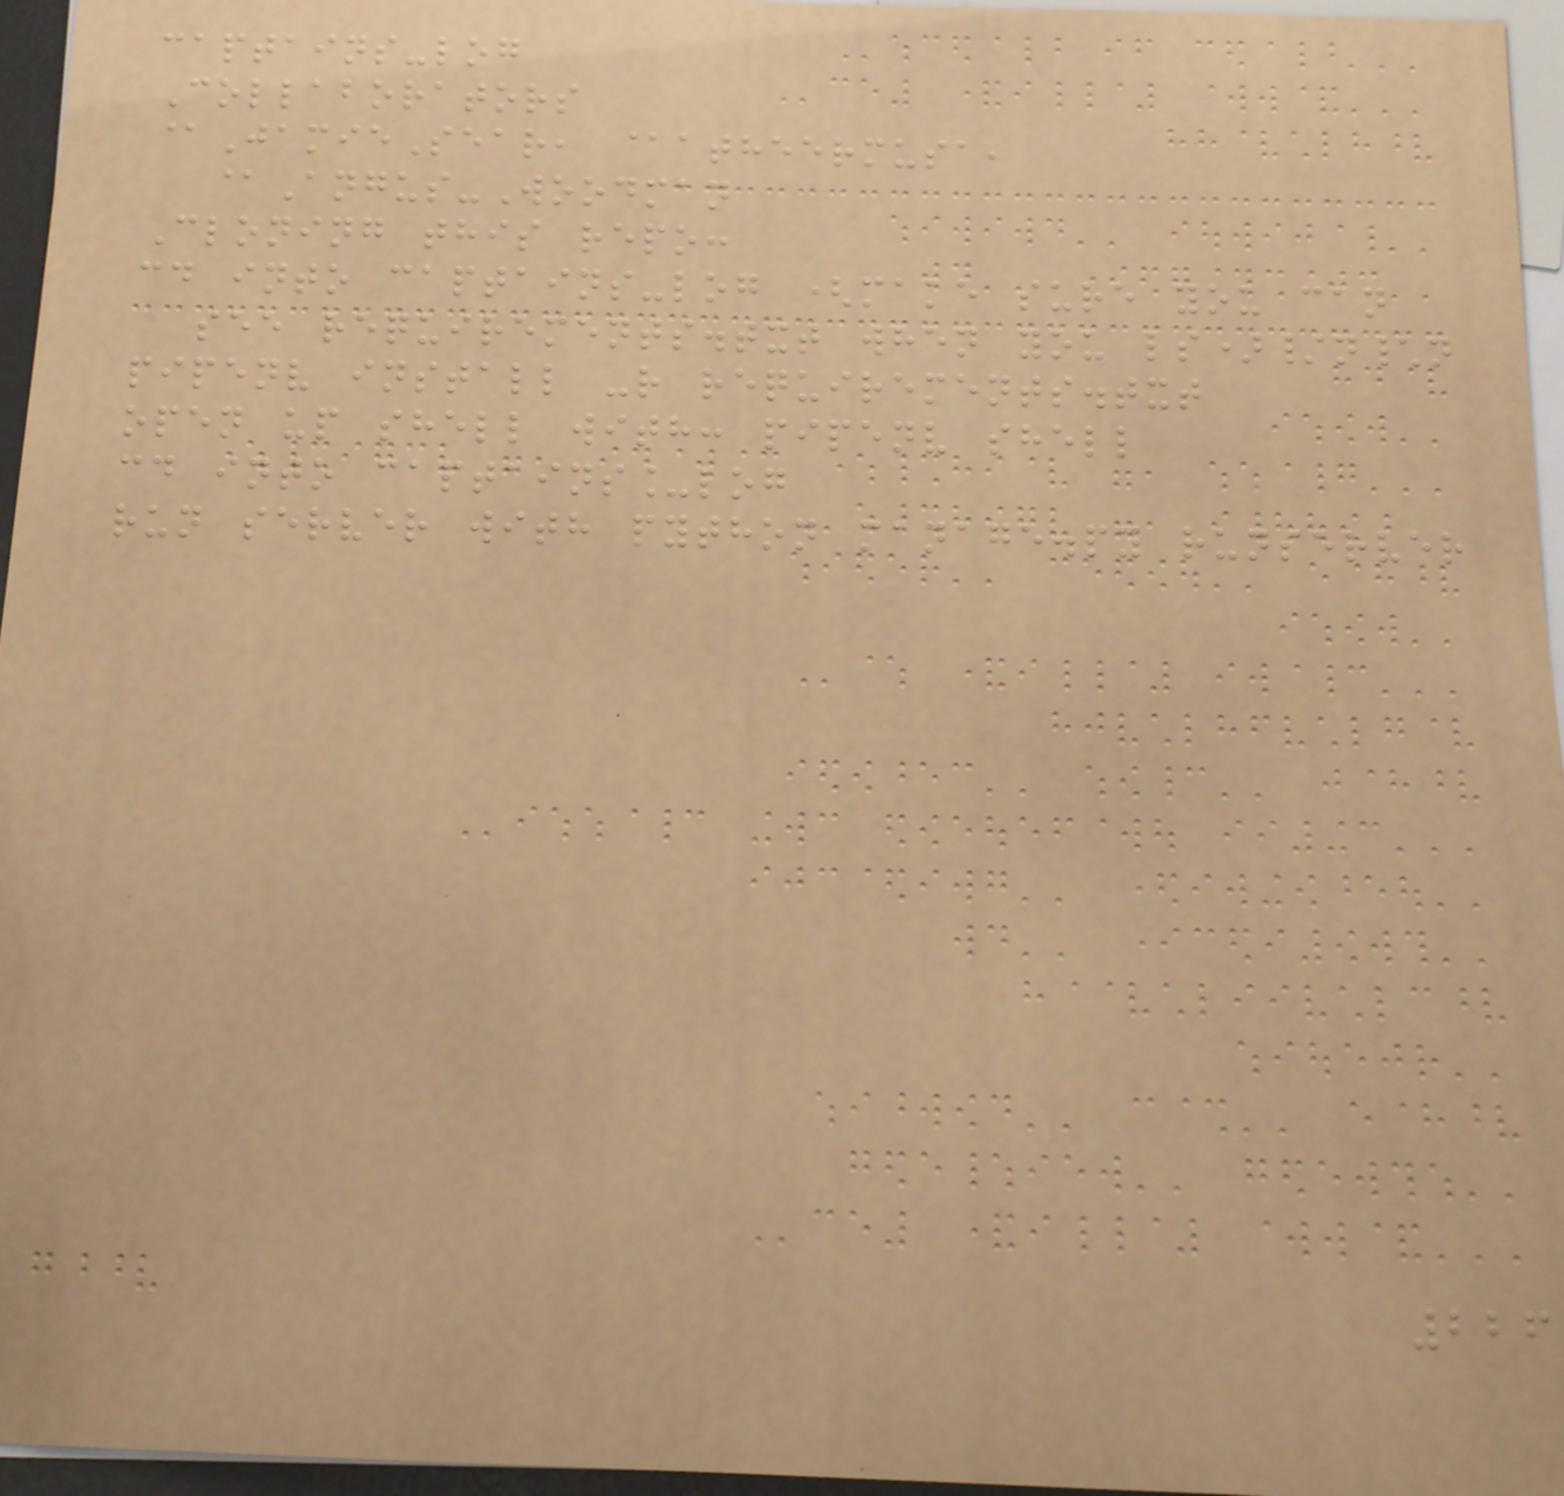captains-log
Collaborators
@JamieSear, @atheermusa,
@Angus-Woodman
Cloning this repo:
cd into captains-log (make sure you can
see requirements.txt when you ls)/n\n
pipenv install -r requirements.txt
open up shell with: pipenv shell
cd into captains_log
run server with python manage.py runserver
226
